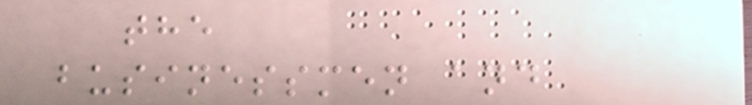the
businessmen and
